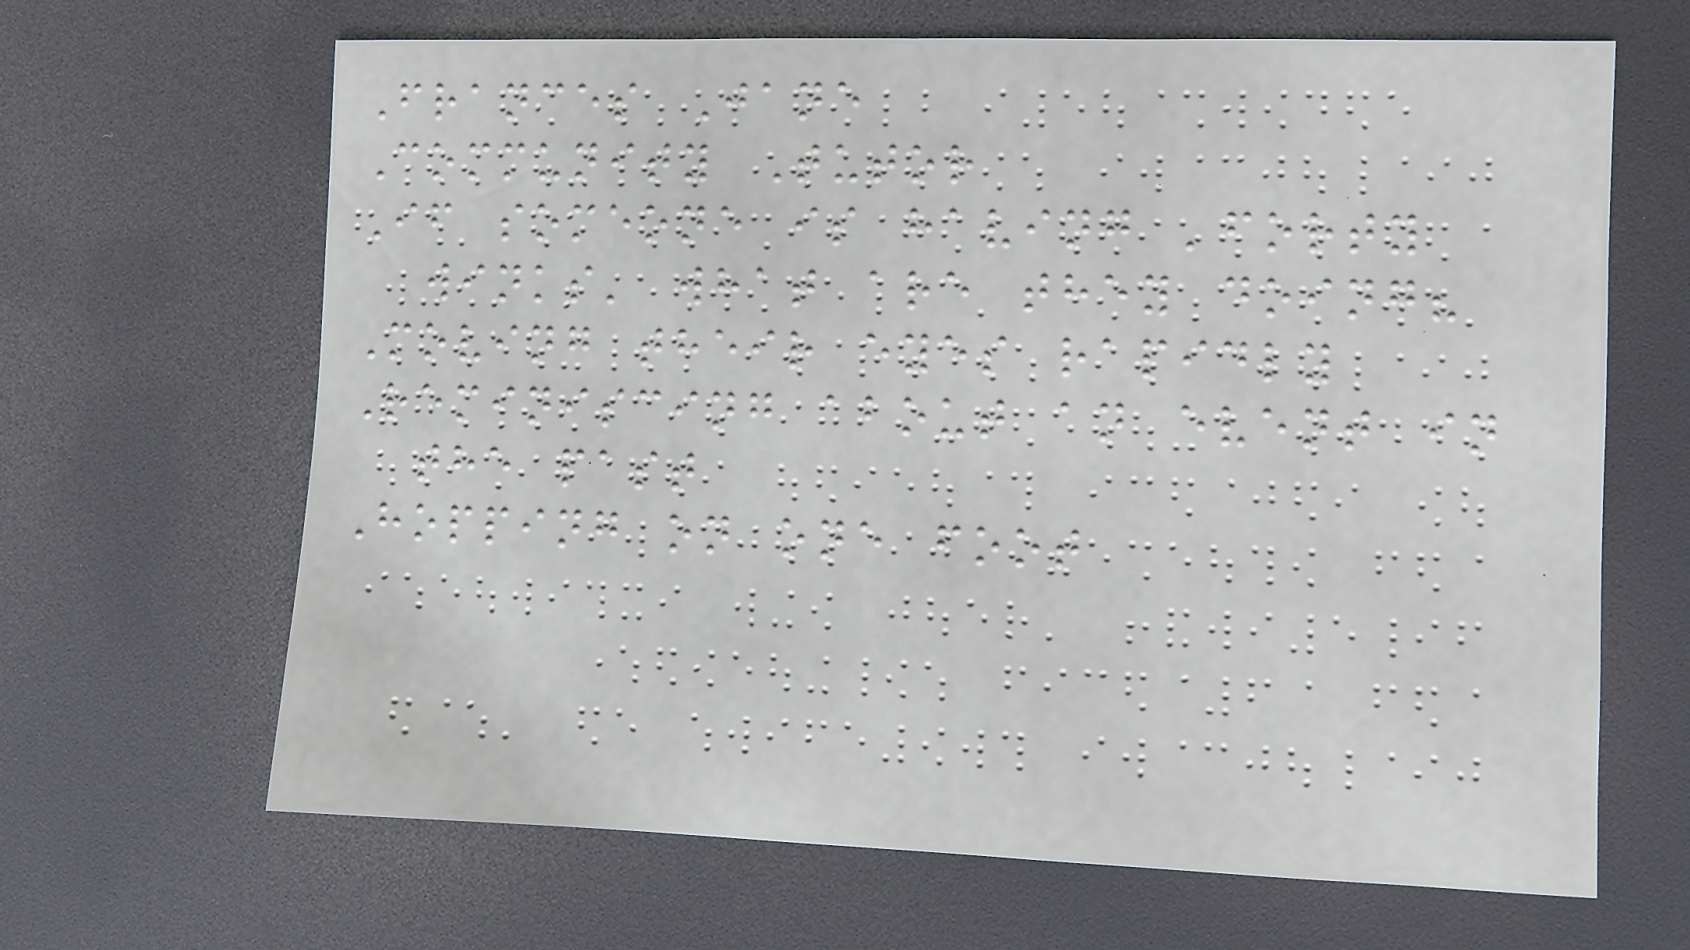Frances Jane
Community Tutor
If someone is having 'forty
winks' what are they doing?
Moving their eyes rapidly
Reminiscing about an event in
the past
Hopping on one foot
